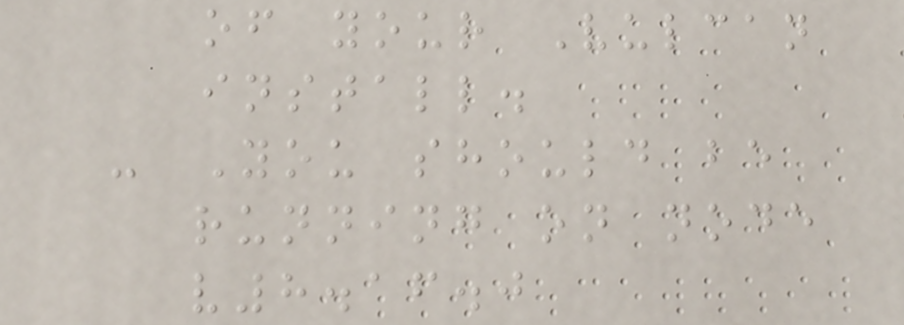of your Vulcan
install.
- You should be
running on node
v8.16.0
